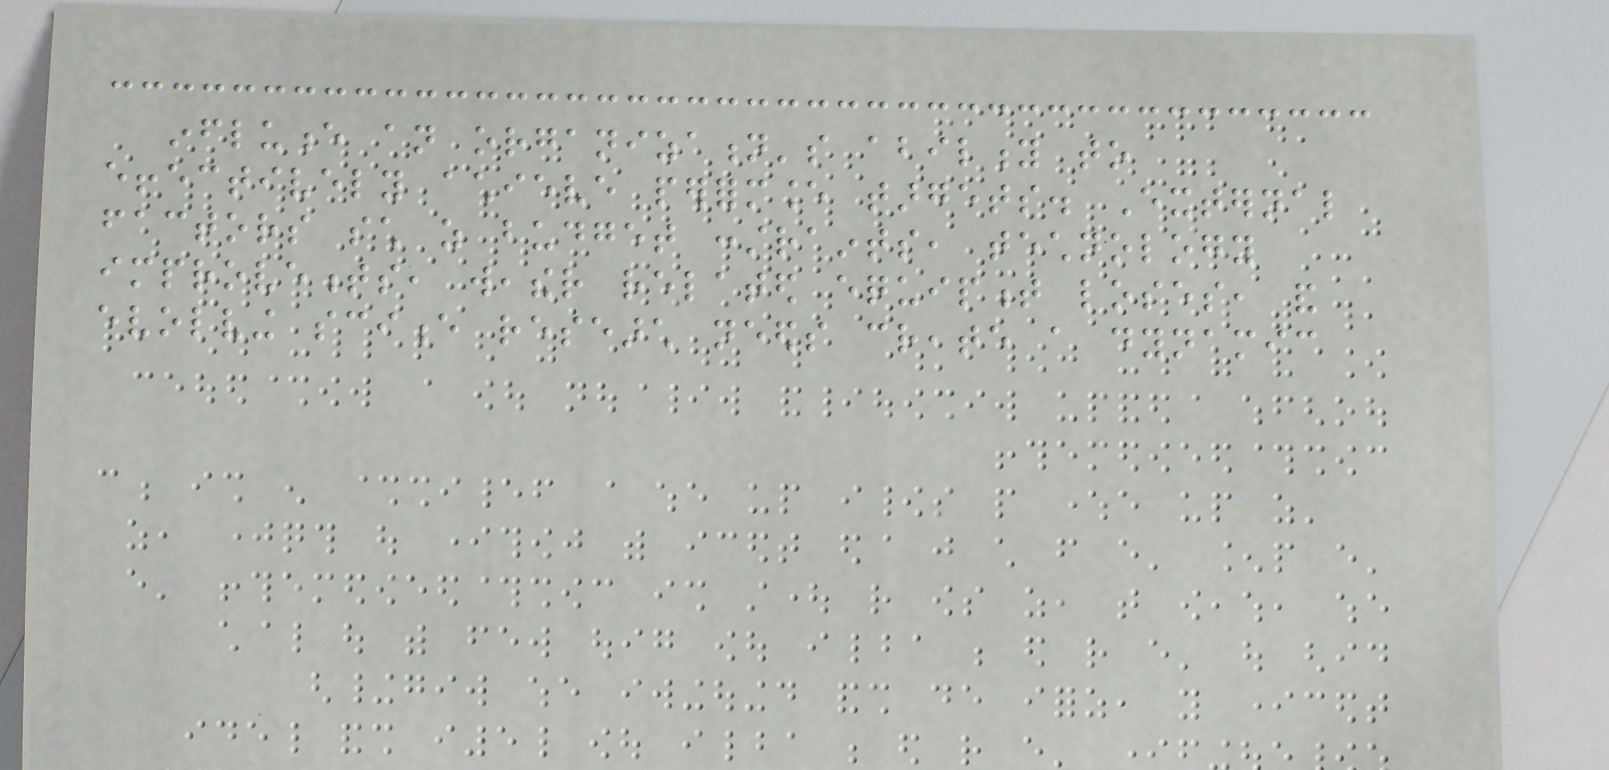influence an organization's ability to
effectively achieve performance targets. External
factors such as budget constraints, technology
improvements, weather related equipment loses, and
evolving science research needs create a dynamic
